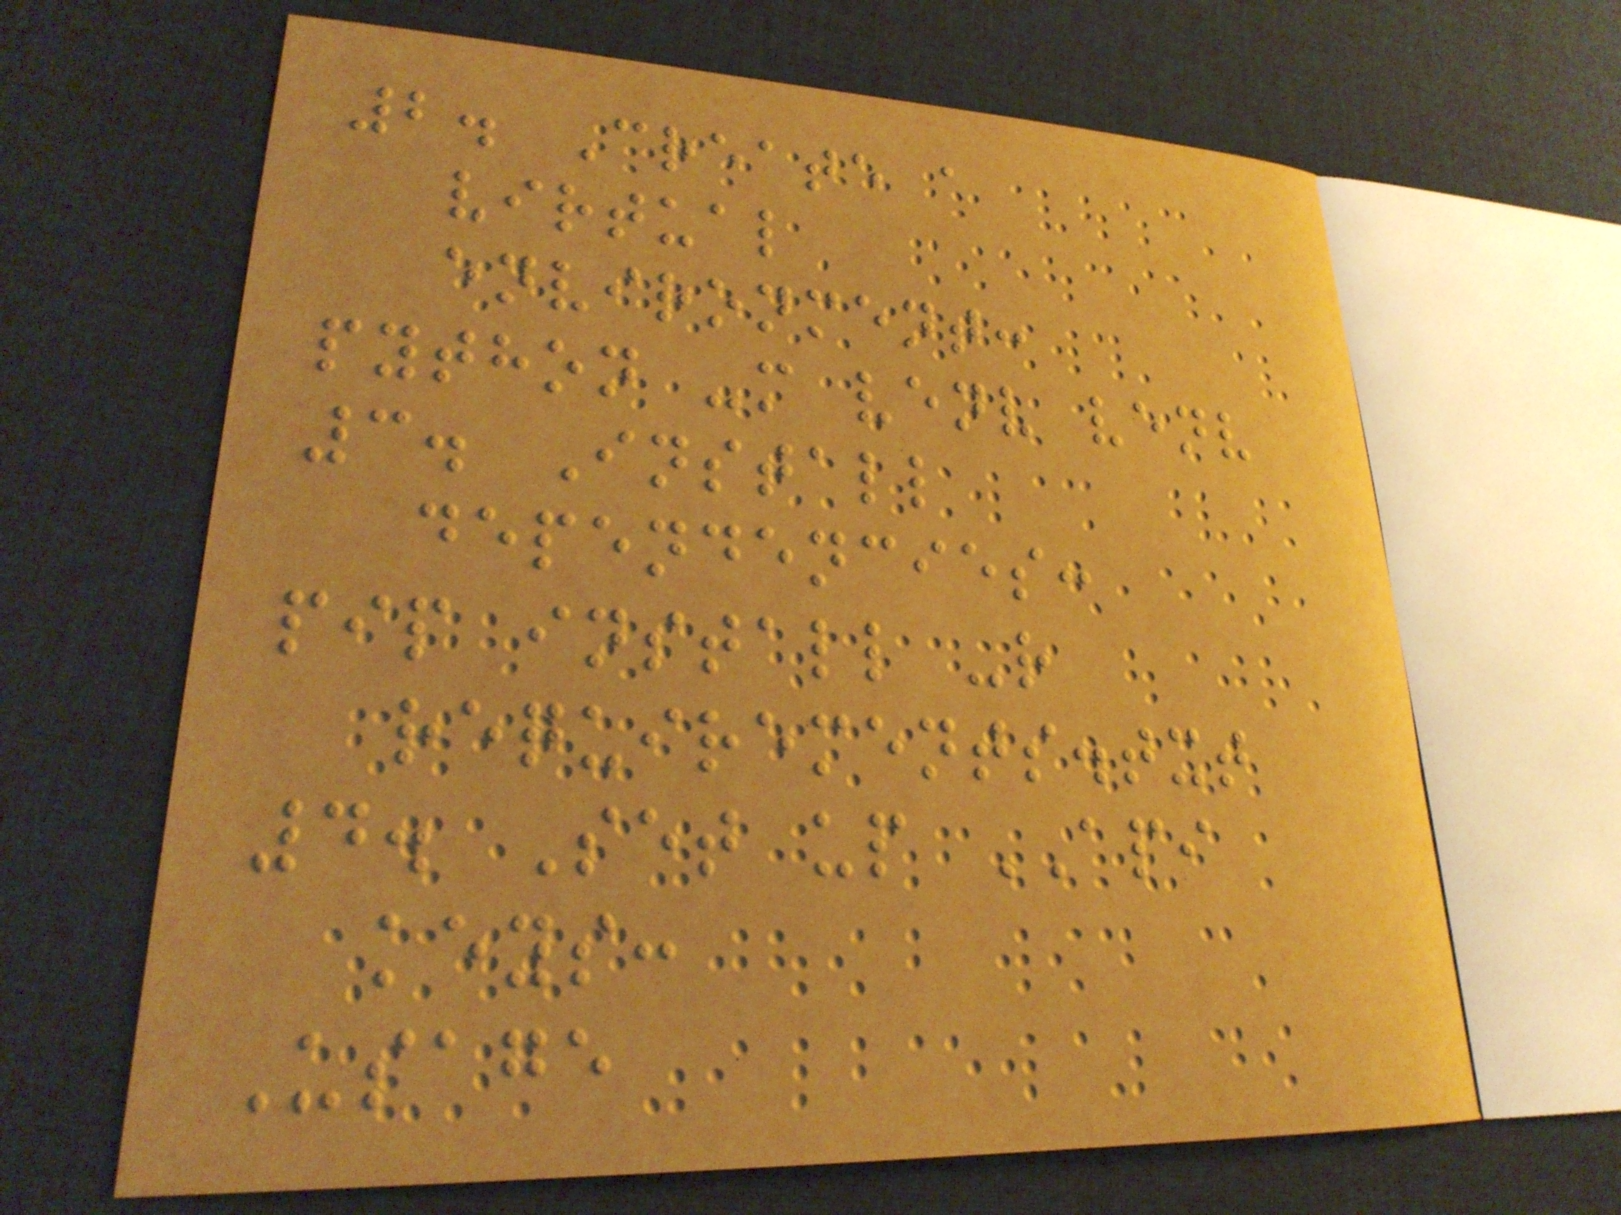2. Create a
virtual
environment:
python -m venv venv
3. Install
dependencies:
pip install -r
requirements.txt
4. Set up API
keys:
Usage
